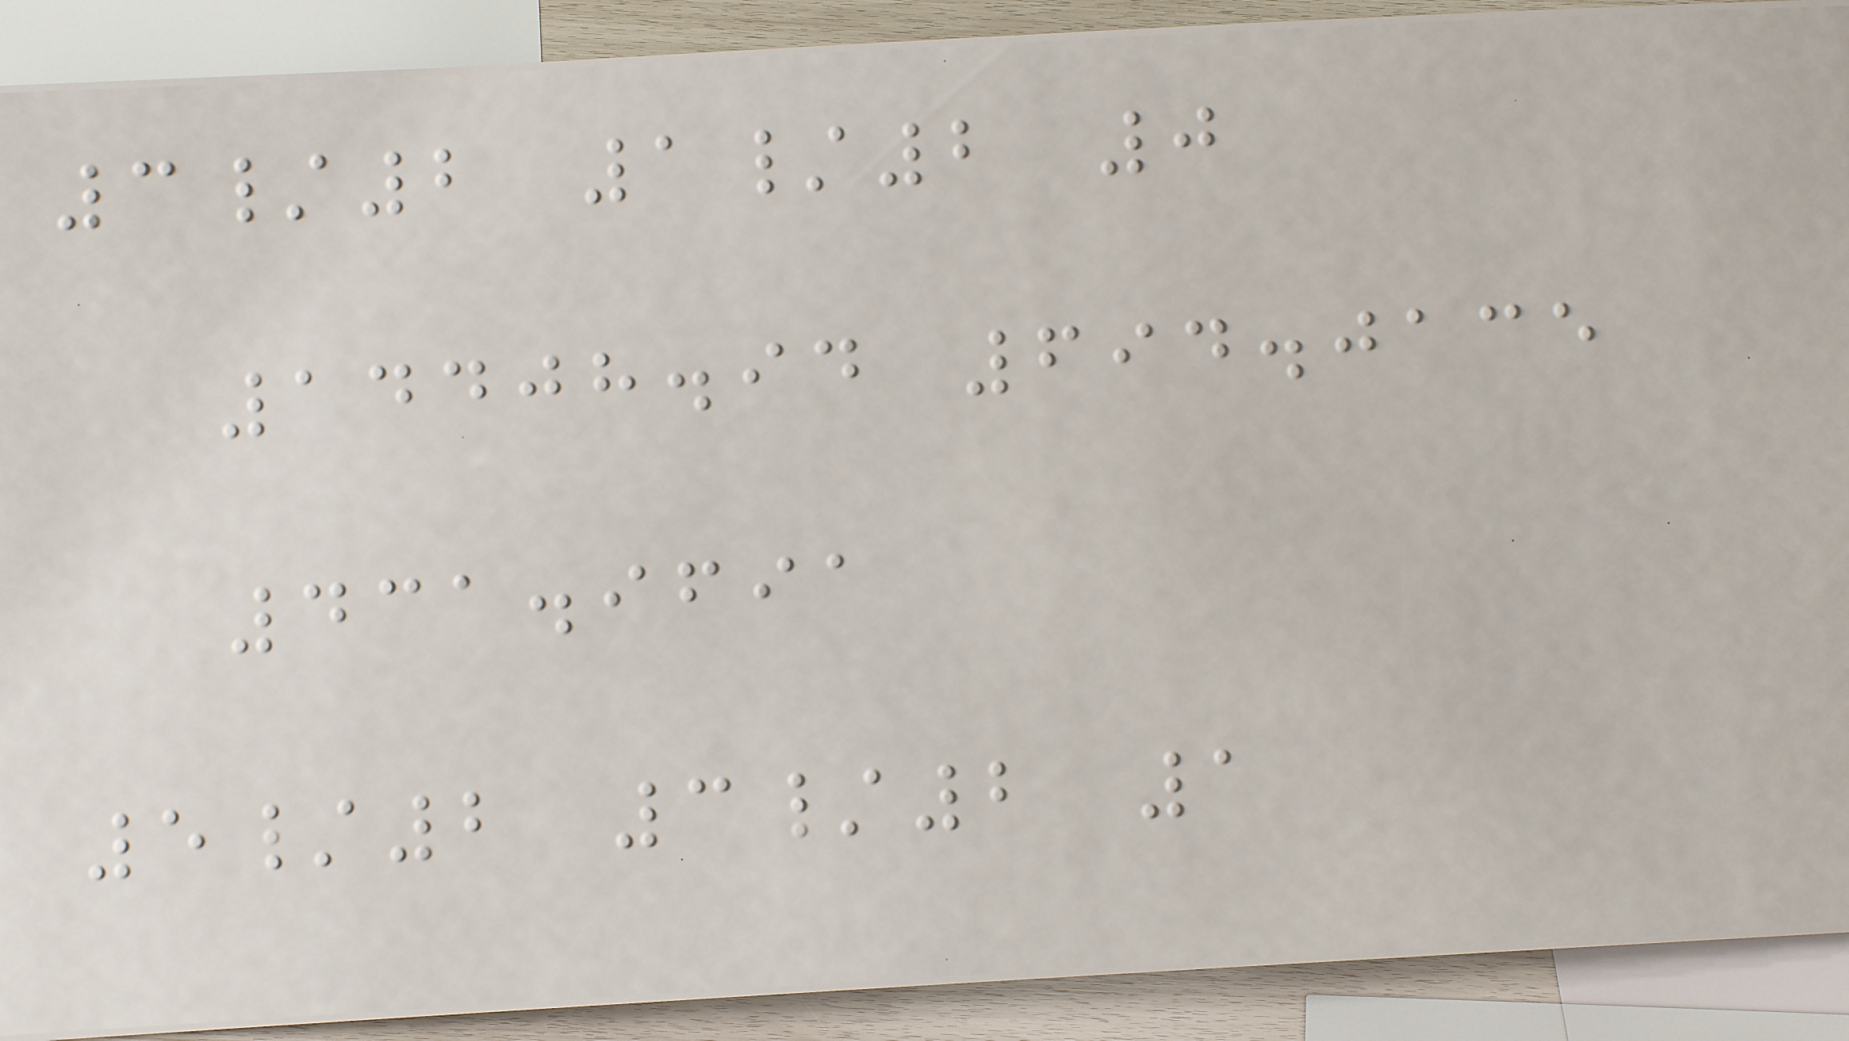3/2 1/2 0
14408.94 694.0135
431.9691
5/2 3/2 1
